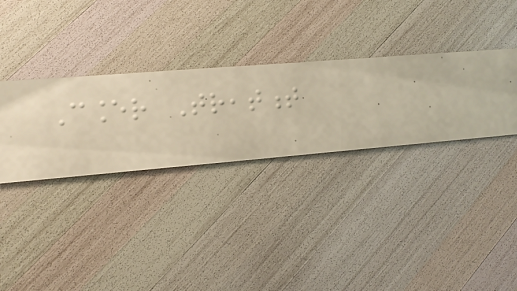Cancer Treatment
